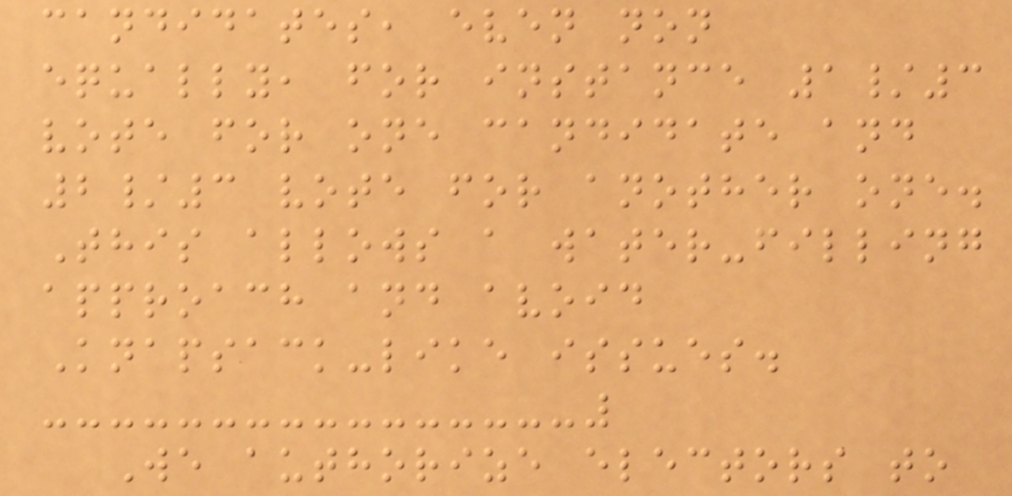candidates, even non
equally, for instance 1/3
vote for one candidate and
2/3 vote for another one.
This allows a water-filling
approach and avoid
Knapsack-like issues.
We authorize electors to
